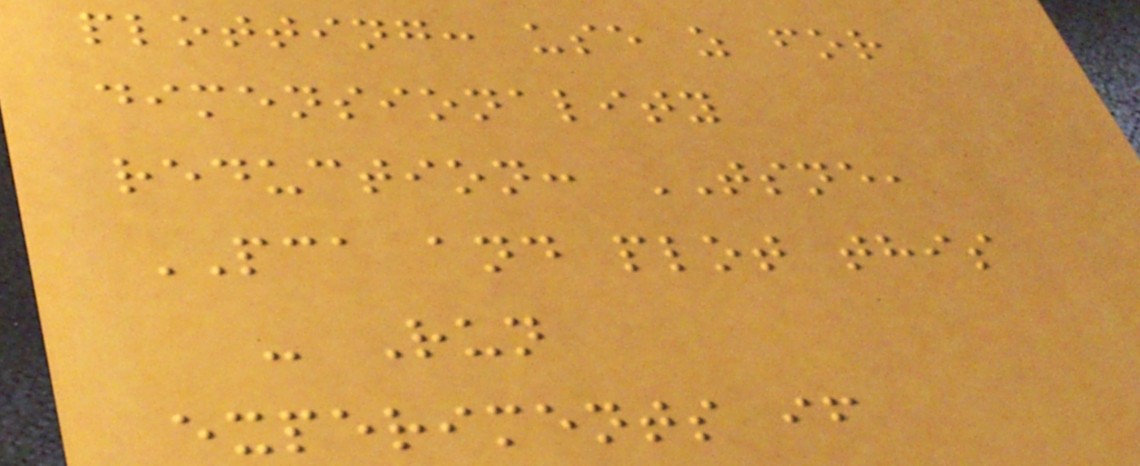plotting: use z for
dimensionality
reduction: TSNE,
PCA and plot this
- Run
experiments if
